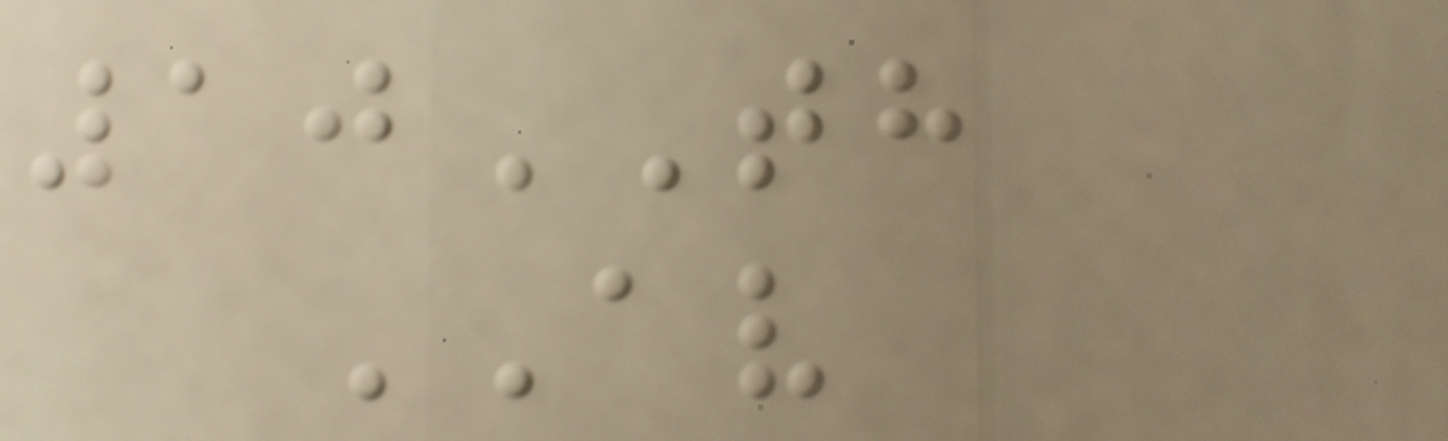10TH
AV
